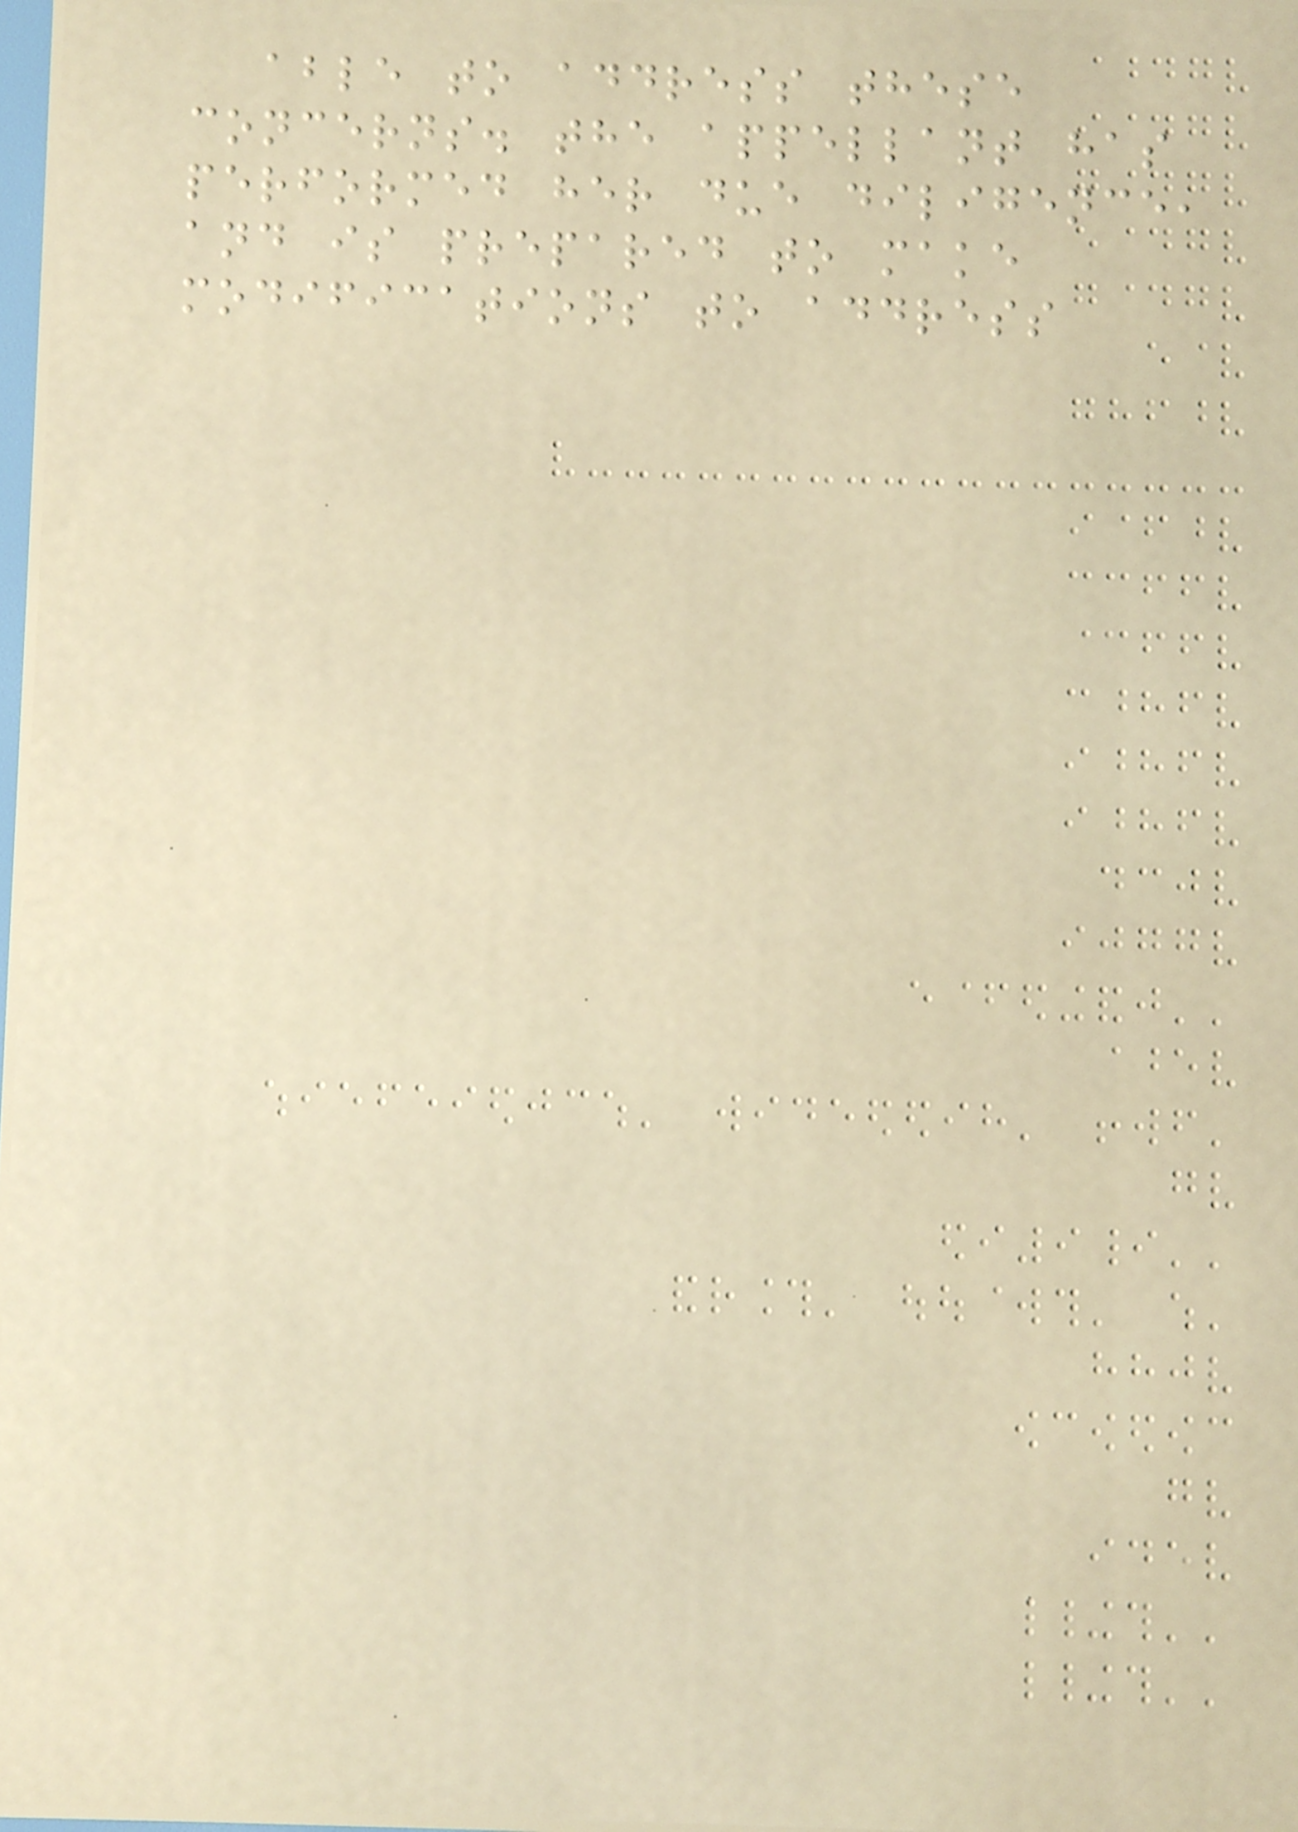able to address these
concerns. the appellant has
performed her due diligence,
and is prepared to make
modifications to address
